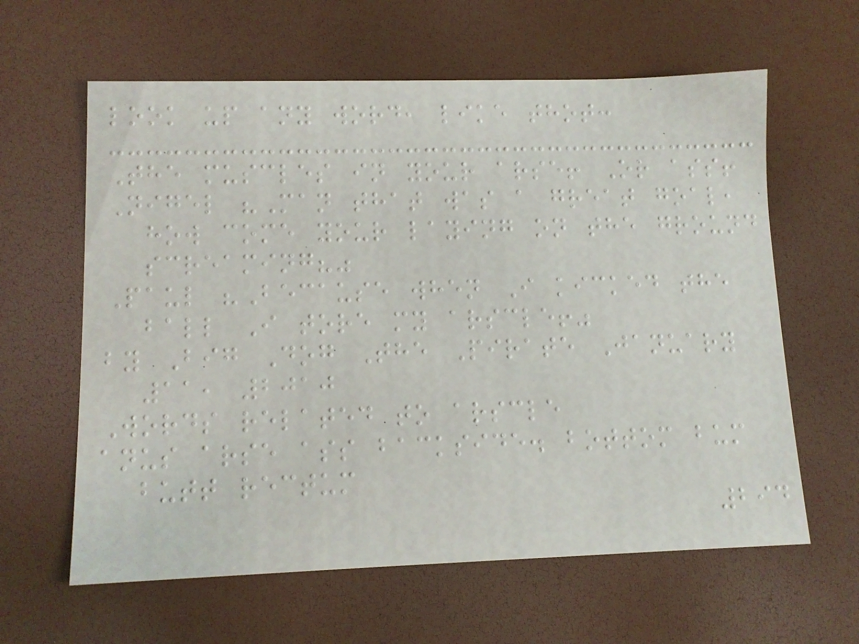look up any word, like thot:
The muscles in your arse! Or ass!
Nigel "Man that was a great goal,
how come your laying on the ground
screaming?"
Paul "Because when I kicked the
ball I tore my arscle!"
by Big Dog The Pirate January
11, 2010
Words related to arscle
anus arse ass backside. bottom bum
butt rectum
294
